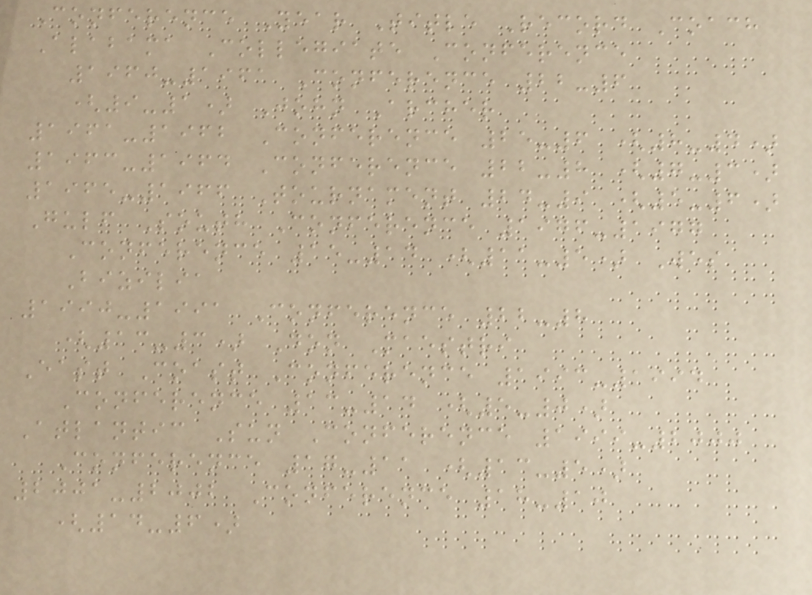Conference Year Title Record Coach
Alabama Collegiate Conference
1960-1961 Conference 22-6
(9-1) John Archer
1961-1962 Conference 25-6 (8-4)
1963-1964 Conference 22-8 (7-3)
1965-1966 Tournament 24-9 (5-6)
Gulf South Conference 1976-1977
Conference 15-14 (11-5) Wes
Bizilia
1990-1991 Conference 22-8
(13-3) Don Maestri
East Coast Conference 1993-1994
Conference 13-14 (5-0)
Atlantic Sun Conference 1999-2000
Conference 17-11 (13-5)
2001-2002 Conference 18-10
(14-6)
